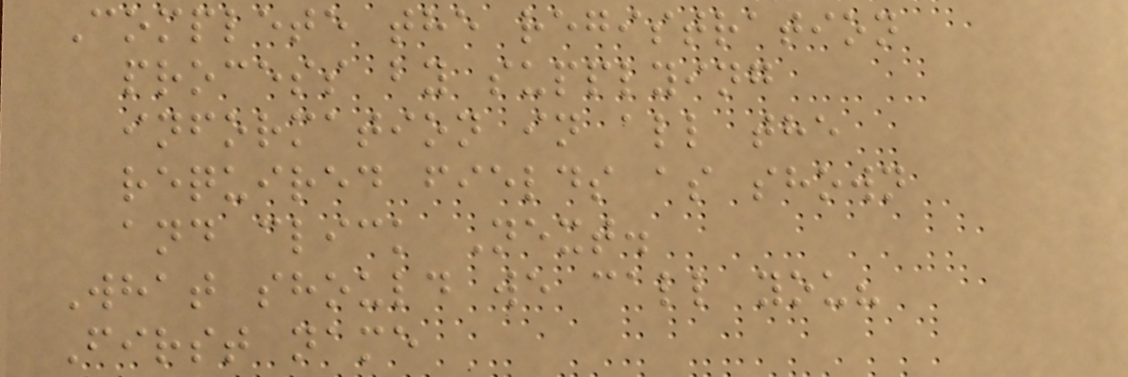Complete the registration
process by supplying
information in all the
required fields as shown
and click Next.
What should we call you?
First name
